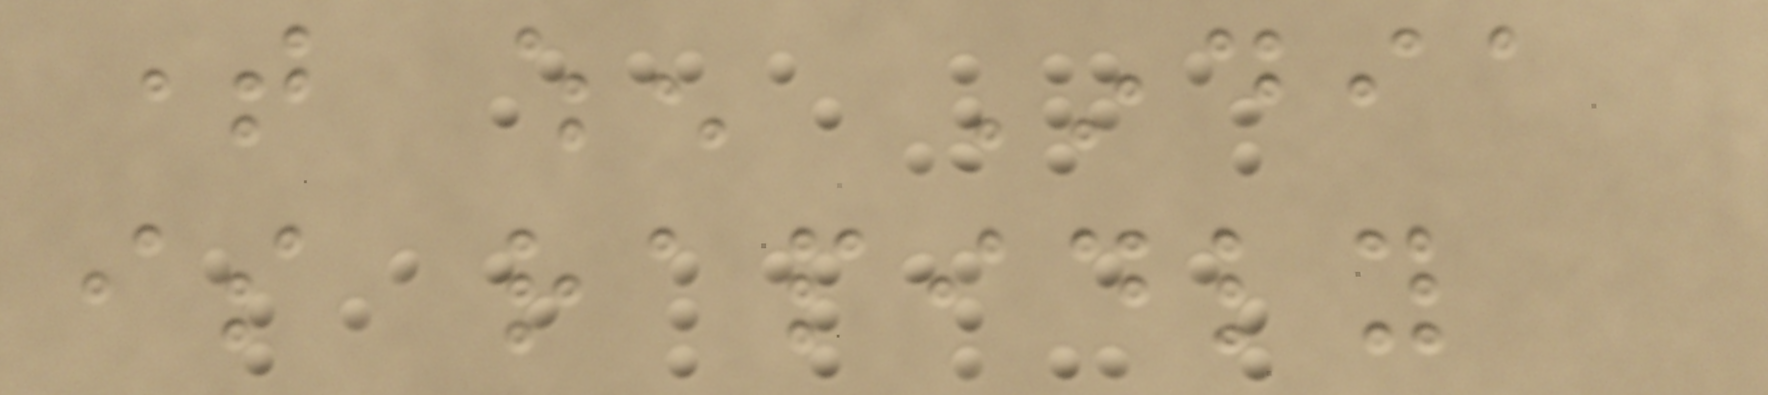time when India
is rapidly
